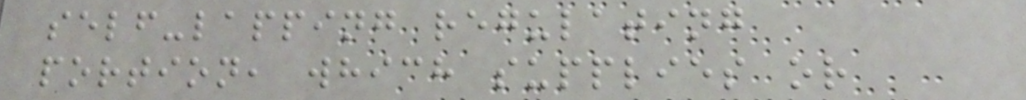self-lapping regulating
portion, which supplies or
